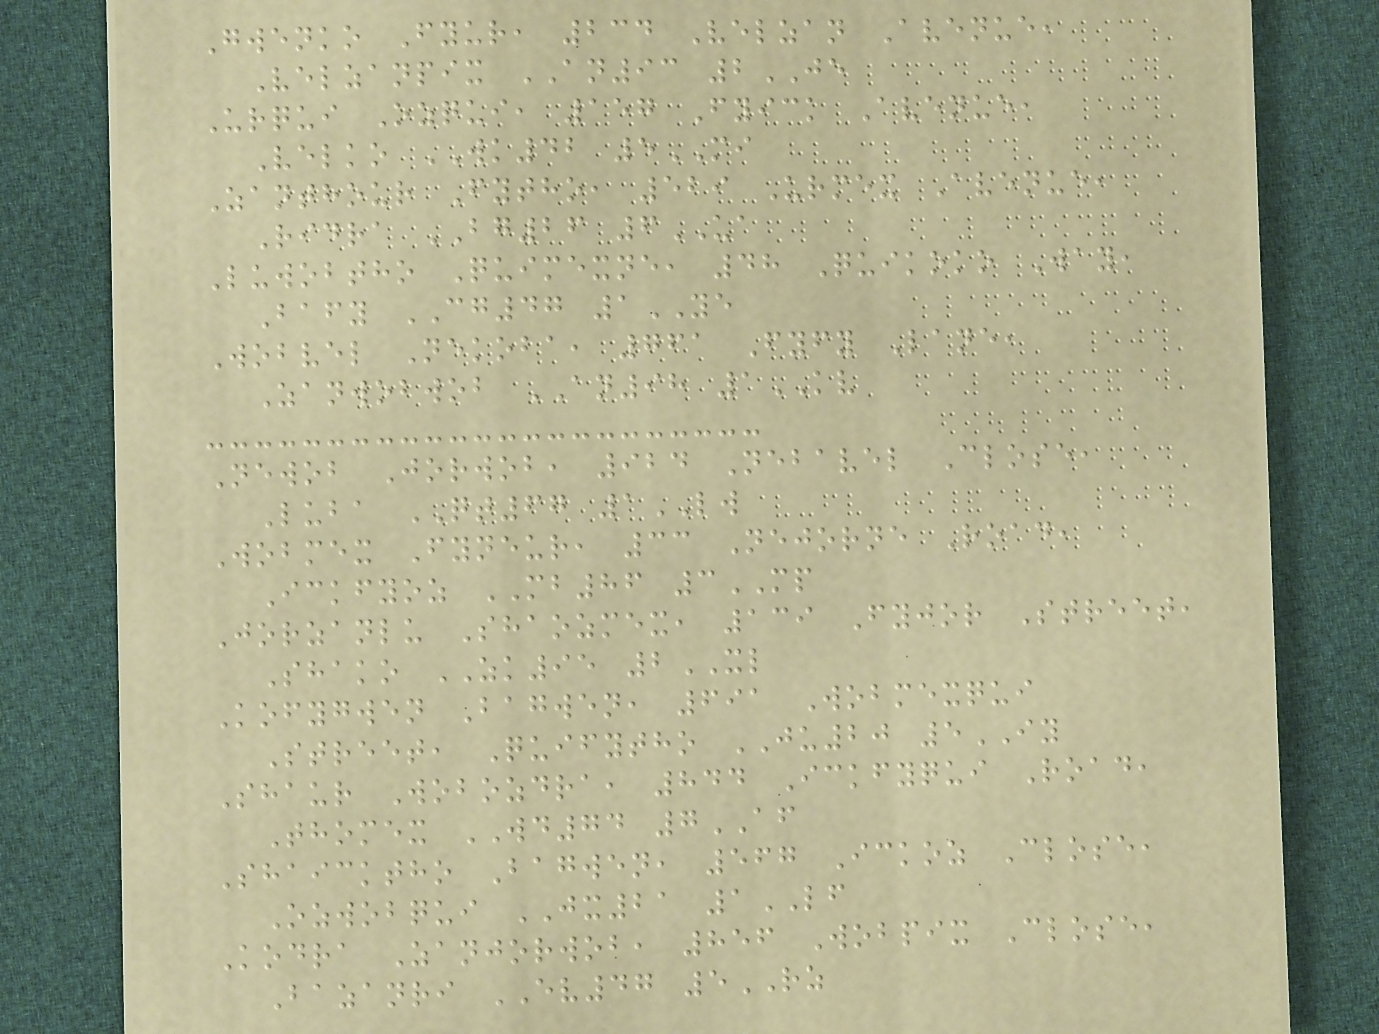Gwenko Fyur, 234 Velzan Avenue,
Velzanpix AN93 2JE
Urqui Ozqui, 157 Fyick Avenue,
Velko WK42 5MI
Zanthour Fytho, 529 Urmex Avenue,
Ridra BG26 6UA
Luwobtho Quimexne, 48 Quikoko Way,
Bafy CG47 1YE
Wobvel Nekoba, 761 Fyfy Lane,
Zanwobwob AN98 1KV
Newob Jorwob, 924 Nebavel Close,
Luba QT67 1LW
Wobmex Fyneur, 33 Nejorne Road,
Ickfyoz MB86 3MP
Jorzanlu Shaozmex, 139 Fyjor Street,
Shako ZK95 2XL
Kofygwen Bagwen, 691 Wobmexqui
Street, Quifytho JU20 5IY
Shaur Wobozdra, 844 Ickfyqui Road,
Thomex WD74 7AF
Shaicktho Bagwen, 567 Ickoz Close,
Ozwobqui JX21 1LF
Kodra Zanjorwob, 856 Wobpix Close,
Bazanri EV47 5RZ
